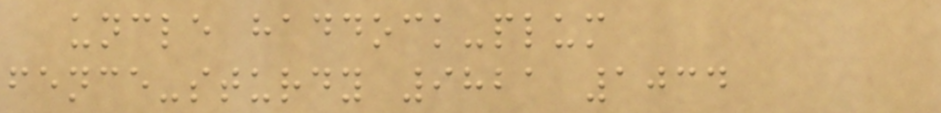uncle haddock-plum
fence-sturdy 9821 1034
